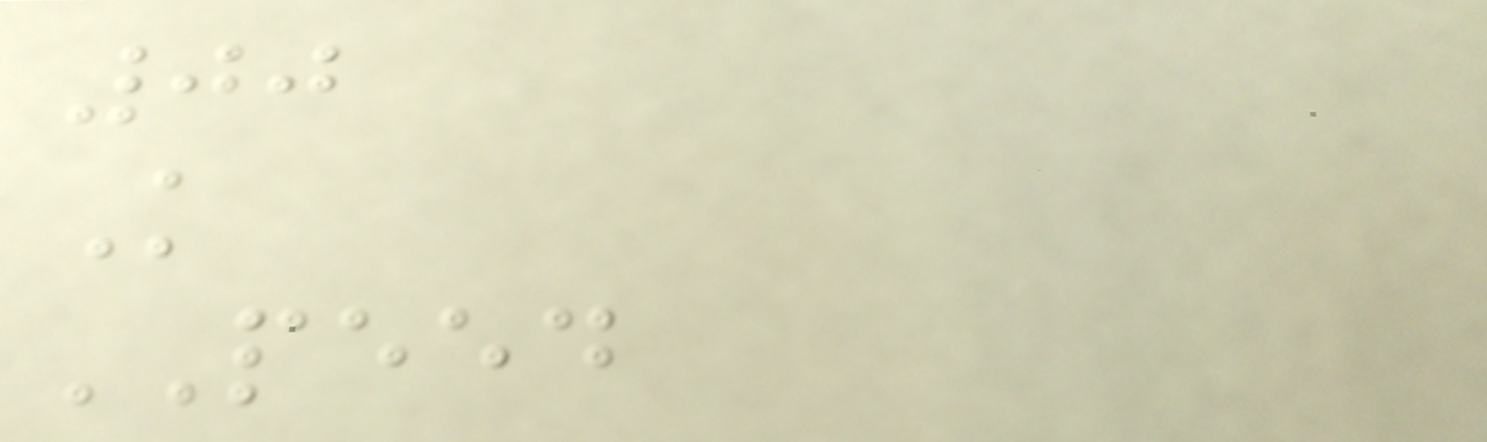00
K
PEED
